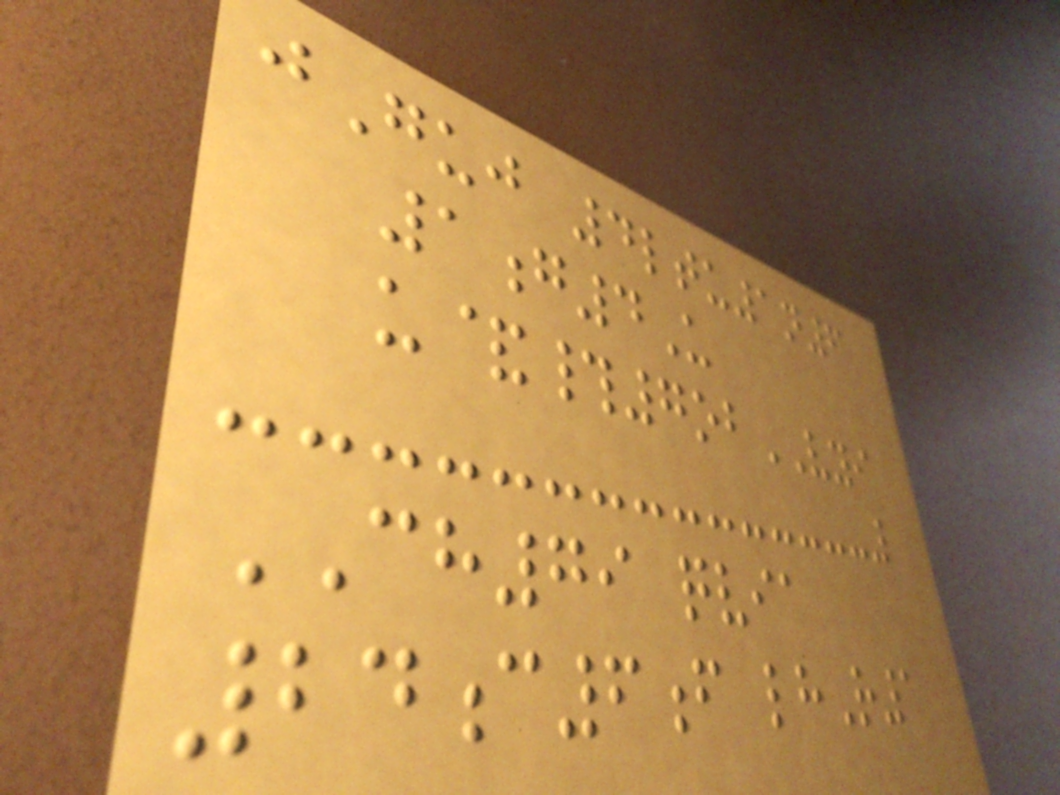jGuj 4ltu1n6
1g4U
u&#7obVYI
CH79 qvia
24c6f lhR1
